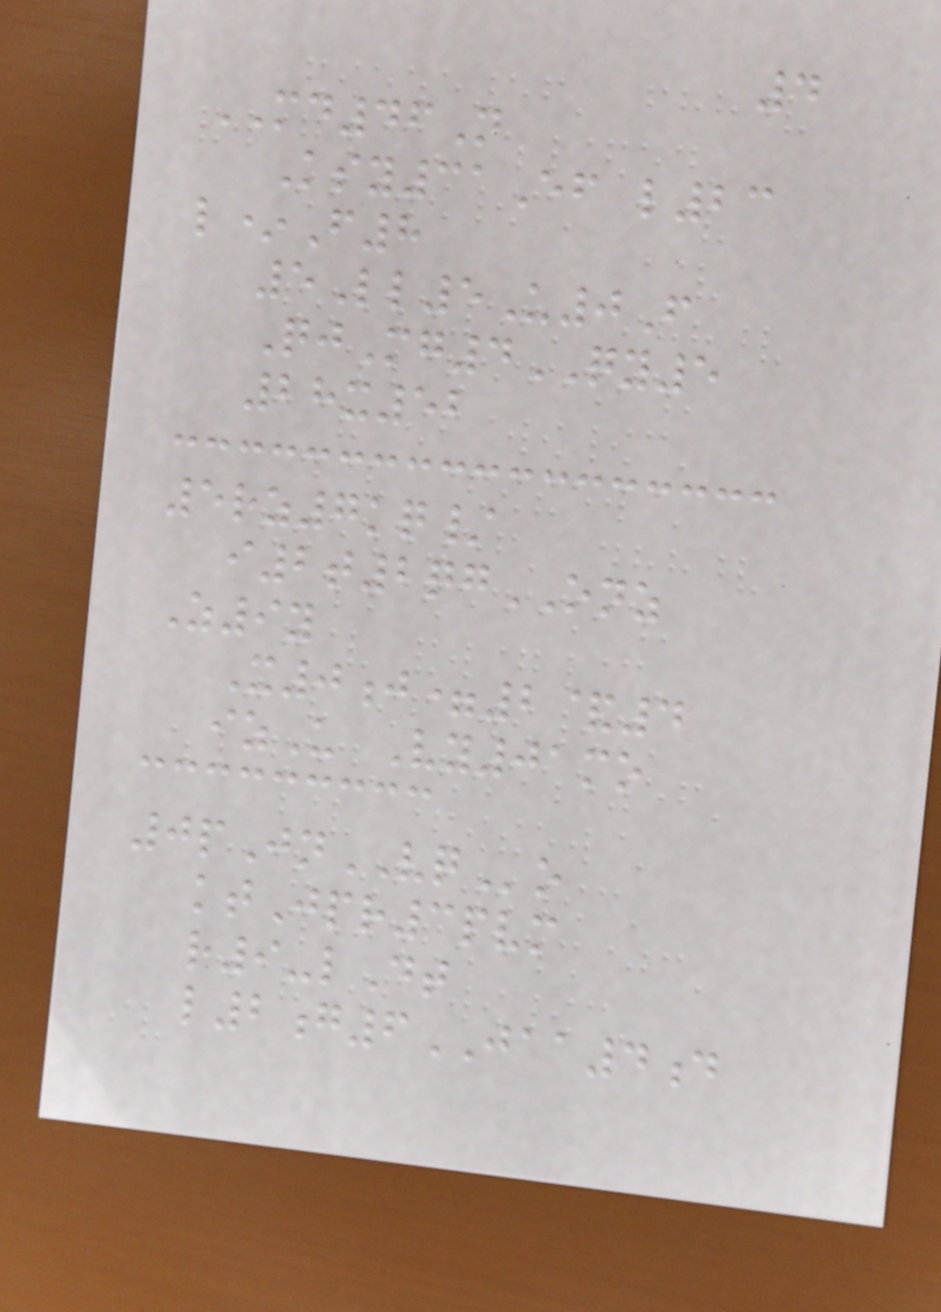4
MD46N
Ksy31Ef l23
l*F8
5Ll5U0F
QjMg4QY5
28x52
5rz7kq/
i2t2qgONZ
Z9y
X0j=2&4
izU Vy01mo
0pJnVQo
ktJpr3pvm
r9-lDt
l2g6JAA4d
